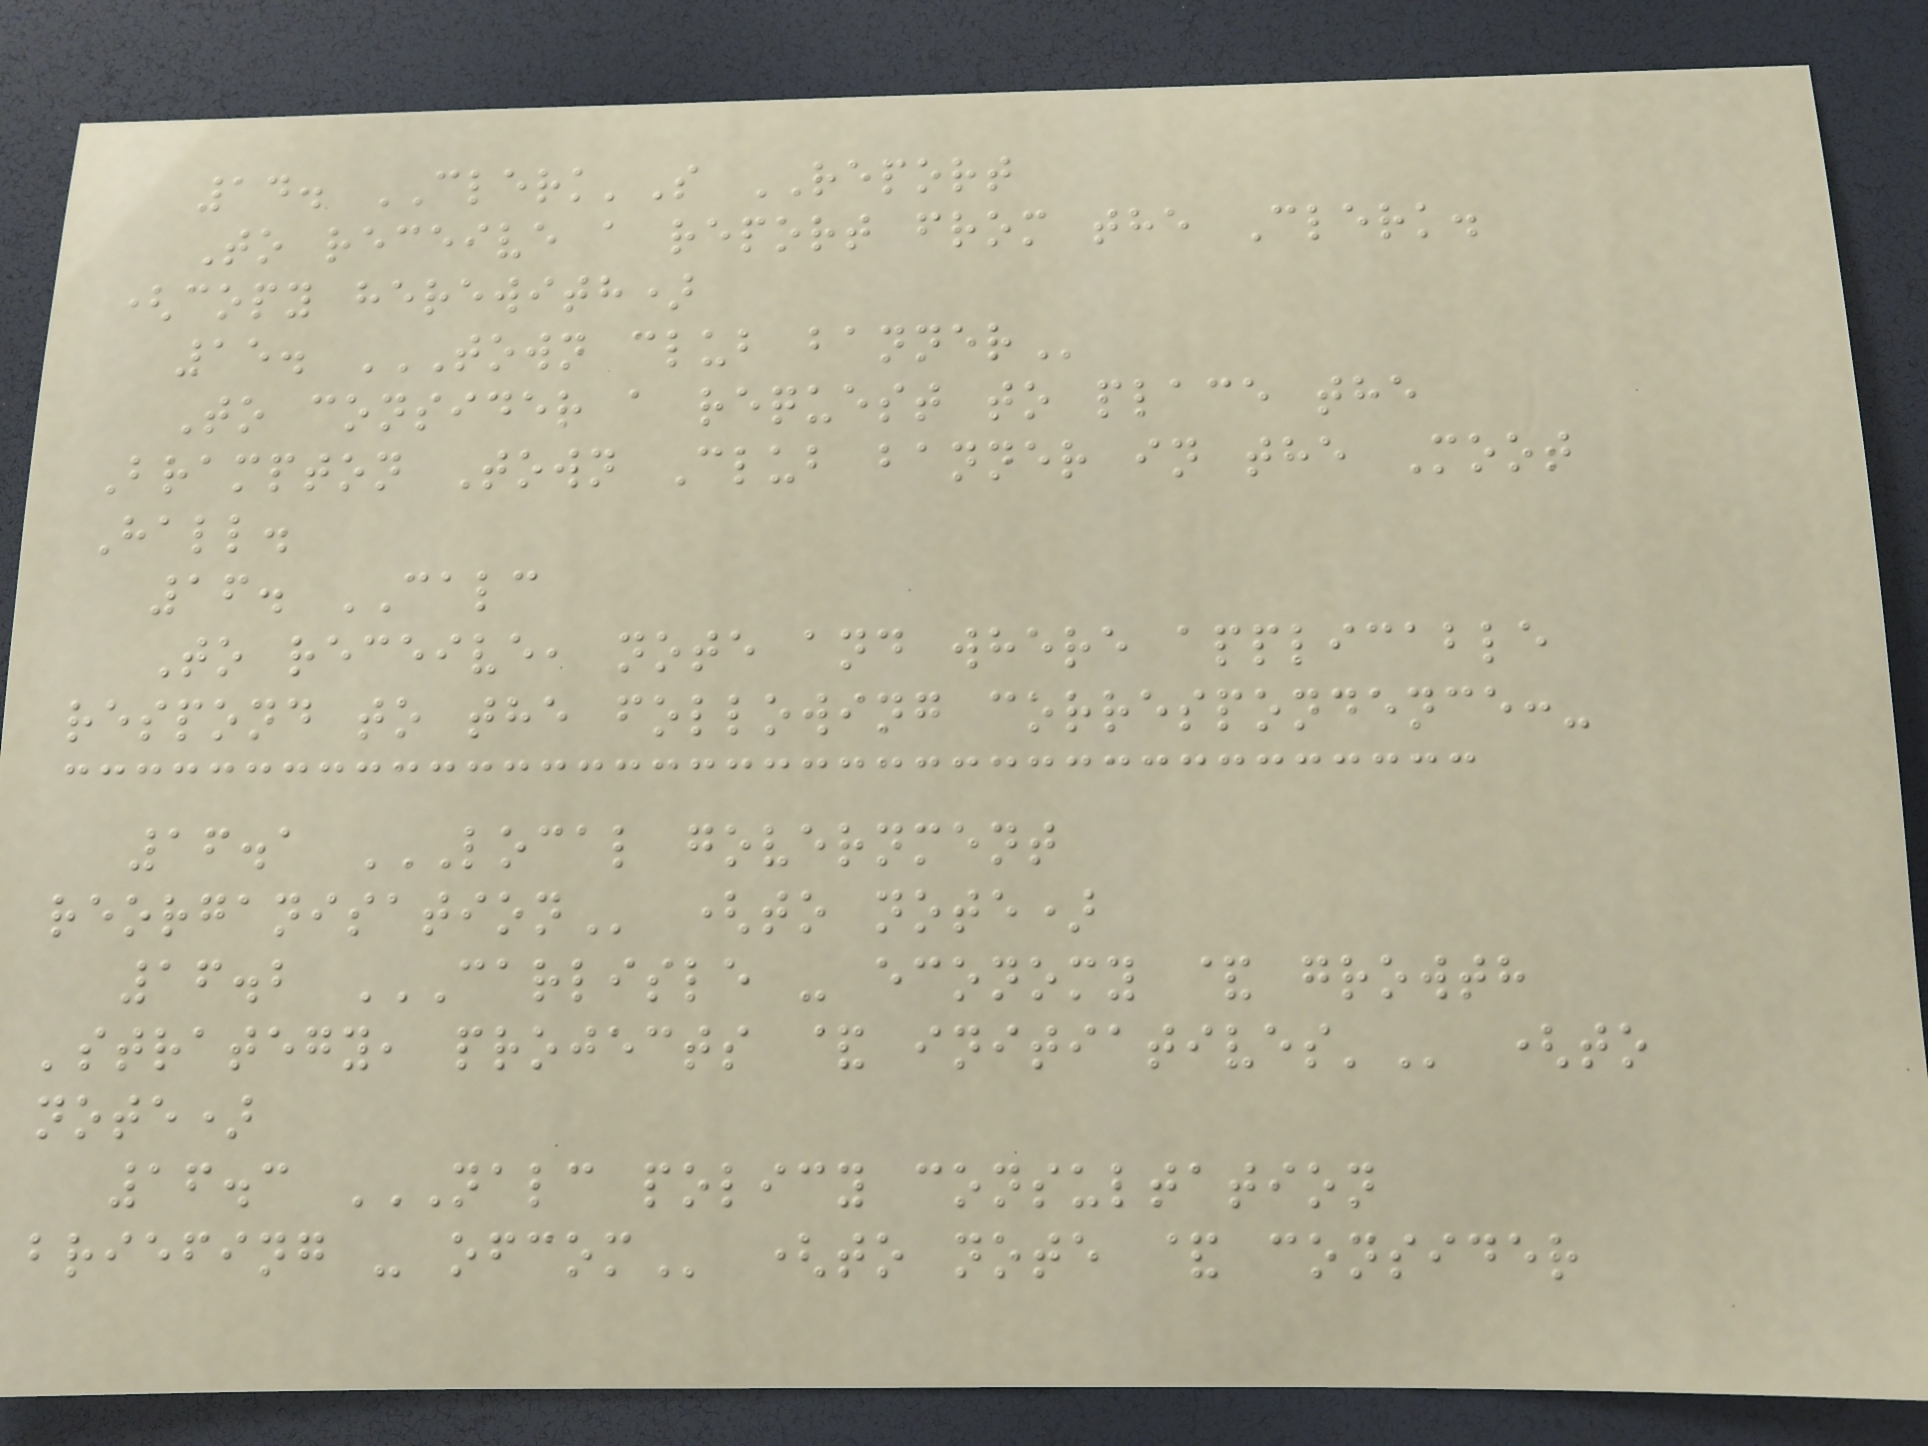14. CLERK'S REPORT
To receive a report from the Clerk.
(copy herewith)
15. TOWN CLUB BANNER
To consider a request to place the
Brampton Town Club banner in the Moot
Hall.
16. CALC
To receive, note and where applicable
respond to the following correspondence:-
16.1 LOCAL GOVERNMENT
REORGANISATION (to note)
16.2 CARLISLE - ECONOMY & GROWTH
'STRATEGY, PROJECTS & INITIATIVES' (to
note)
16.3 NALC POLICY CONSULTATION
BRIEFING - OFCOM (to note & consider
